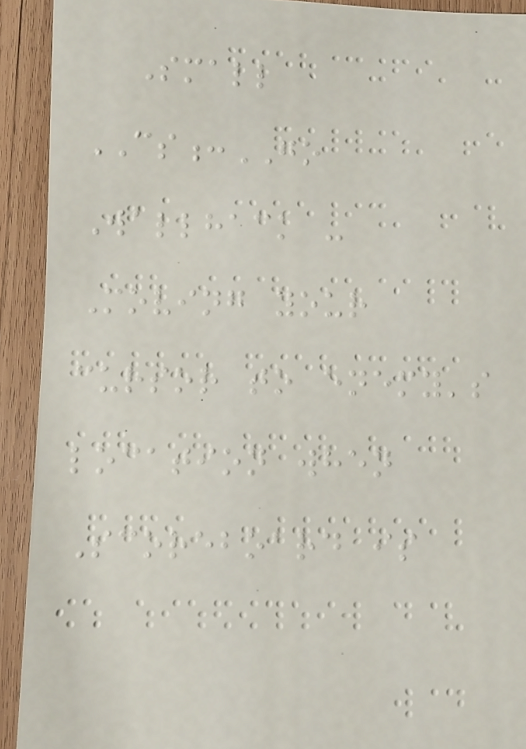Small
CS:GO
Wallhack -
Moving your
cursor to enemy's
location when
Scoreboard is
